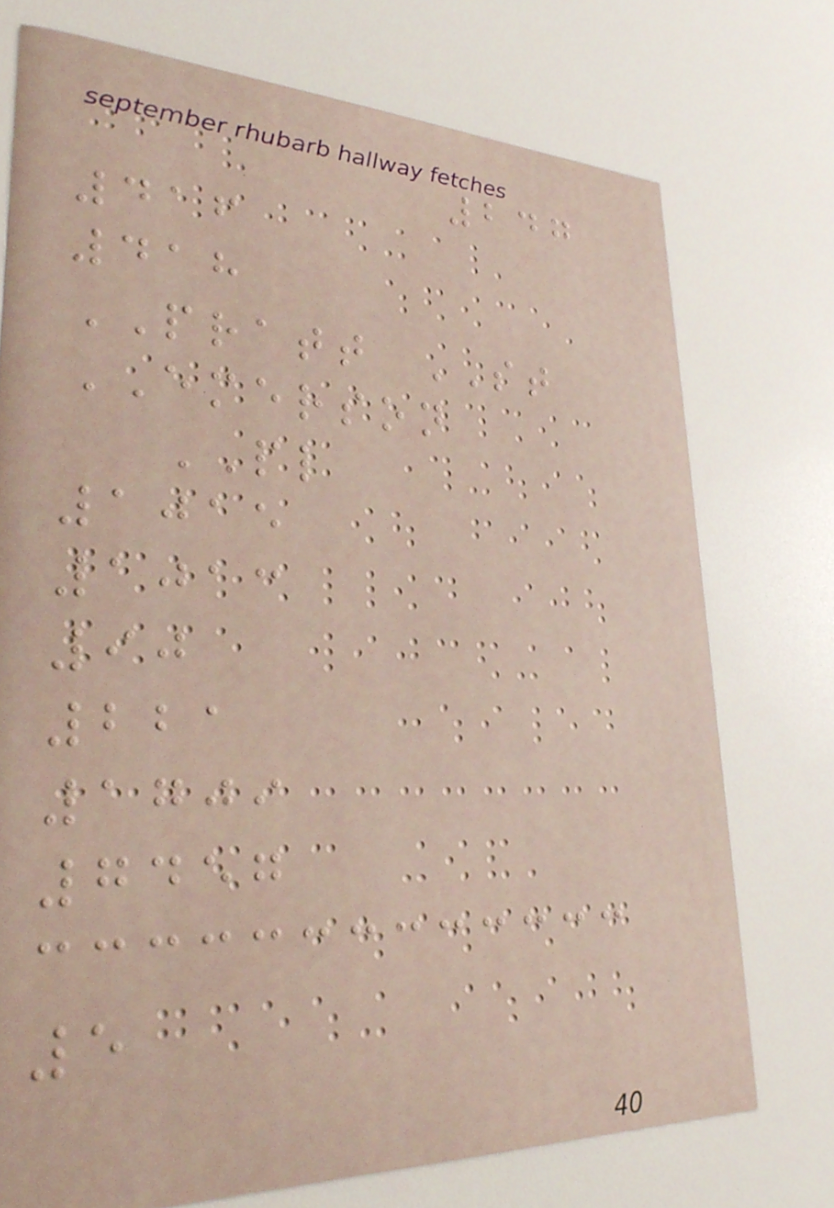247
416
418
PRATT ST
EMERSON
PL
1015
1013
90
221
1709
7457
5
